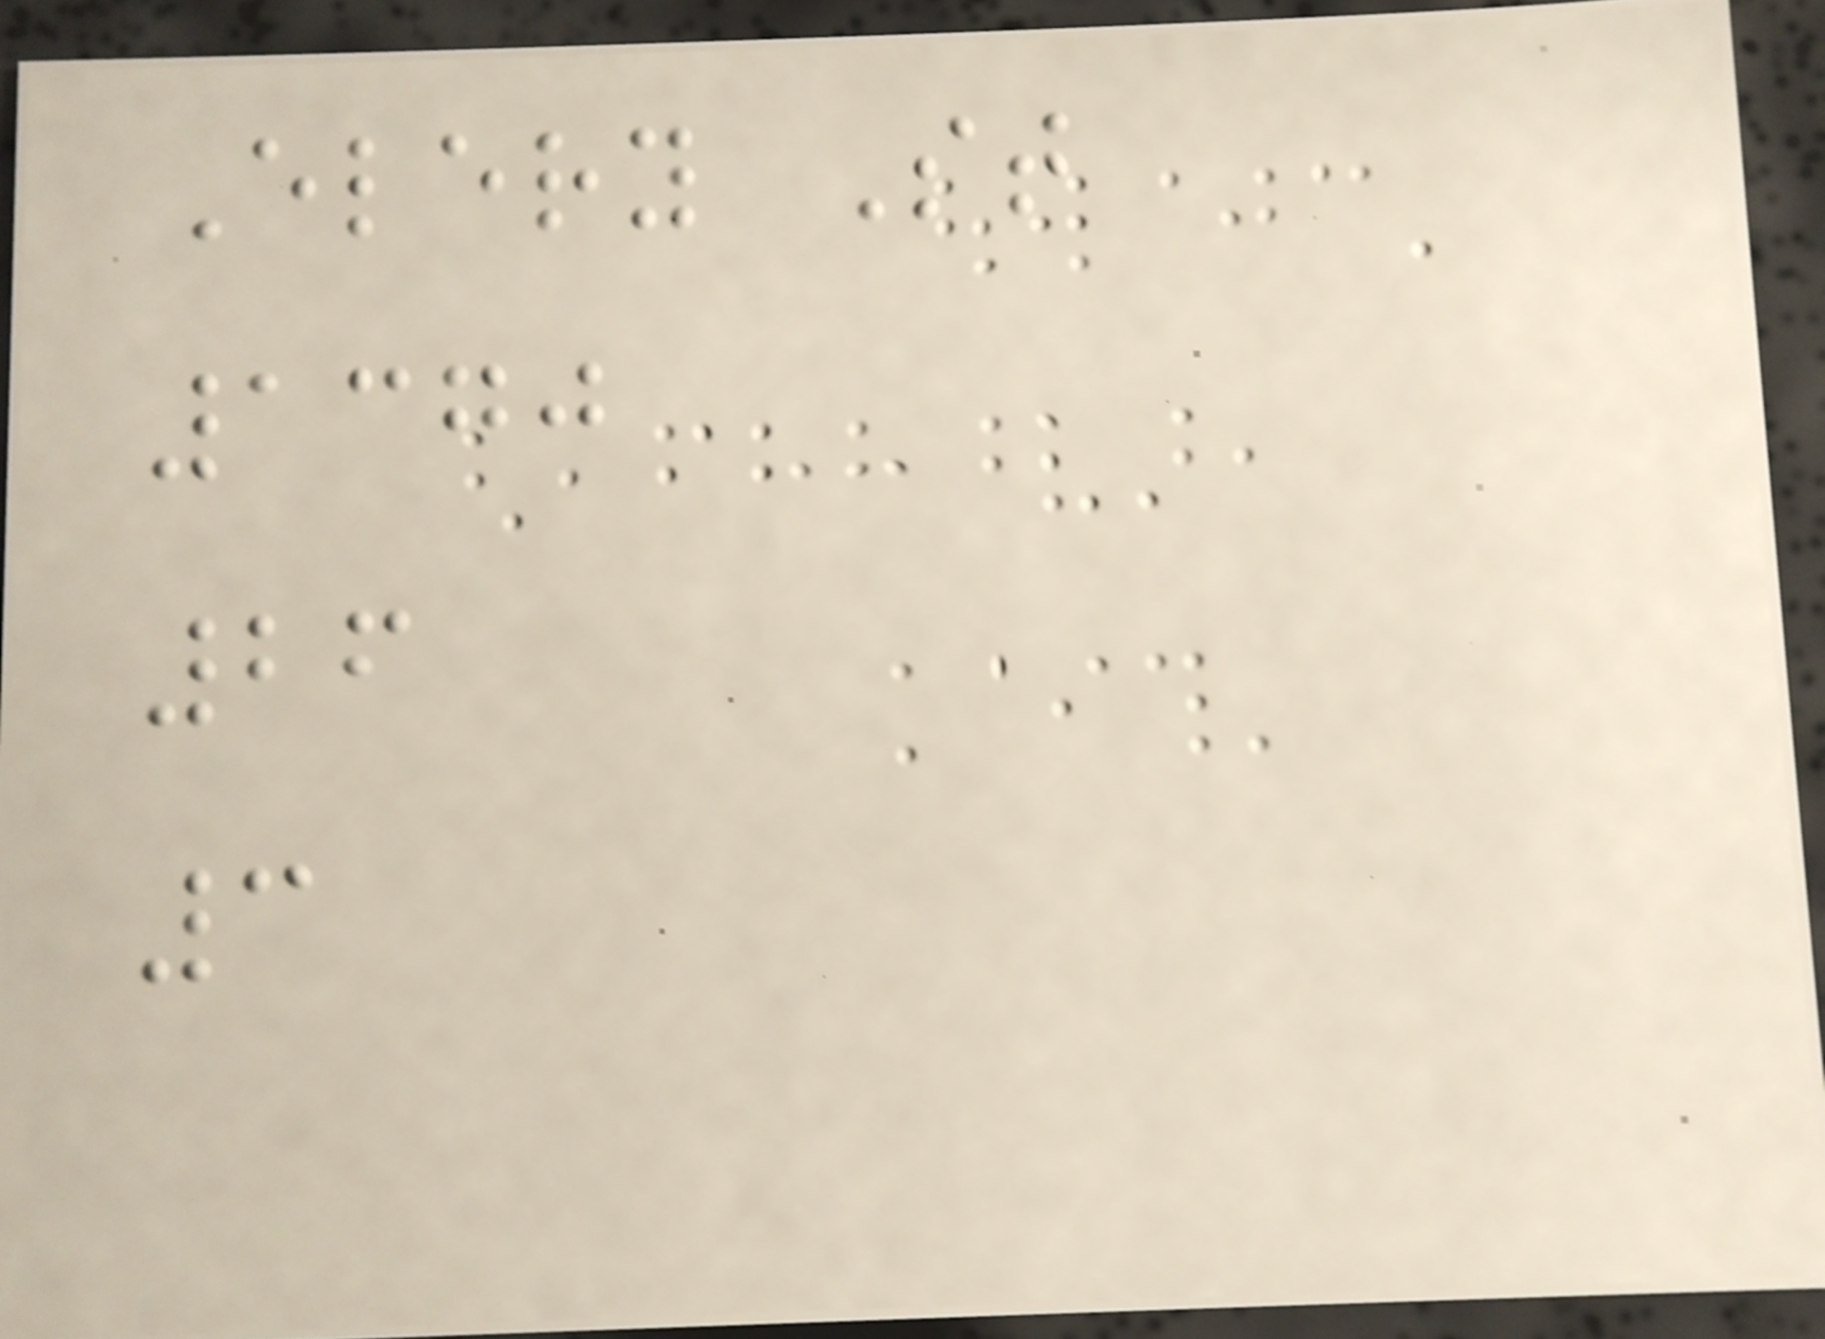Elery St
1370
26
3
